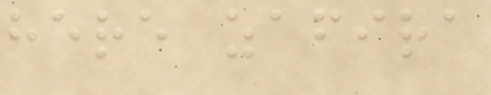here zafira
